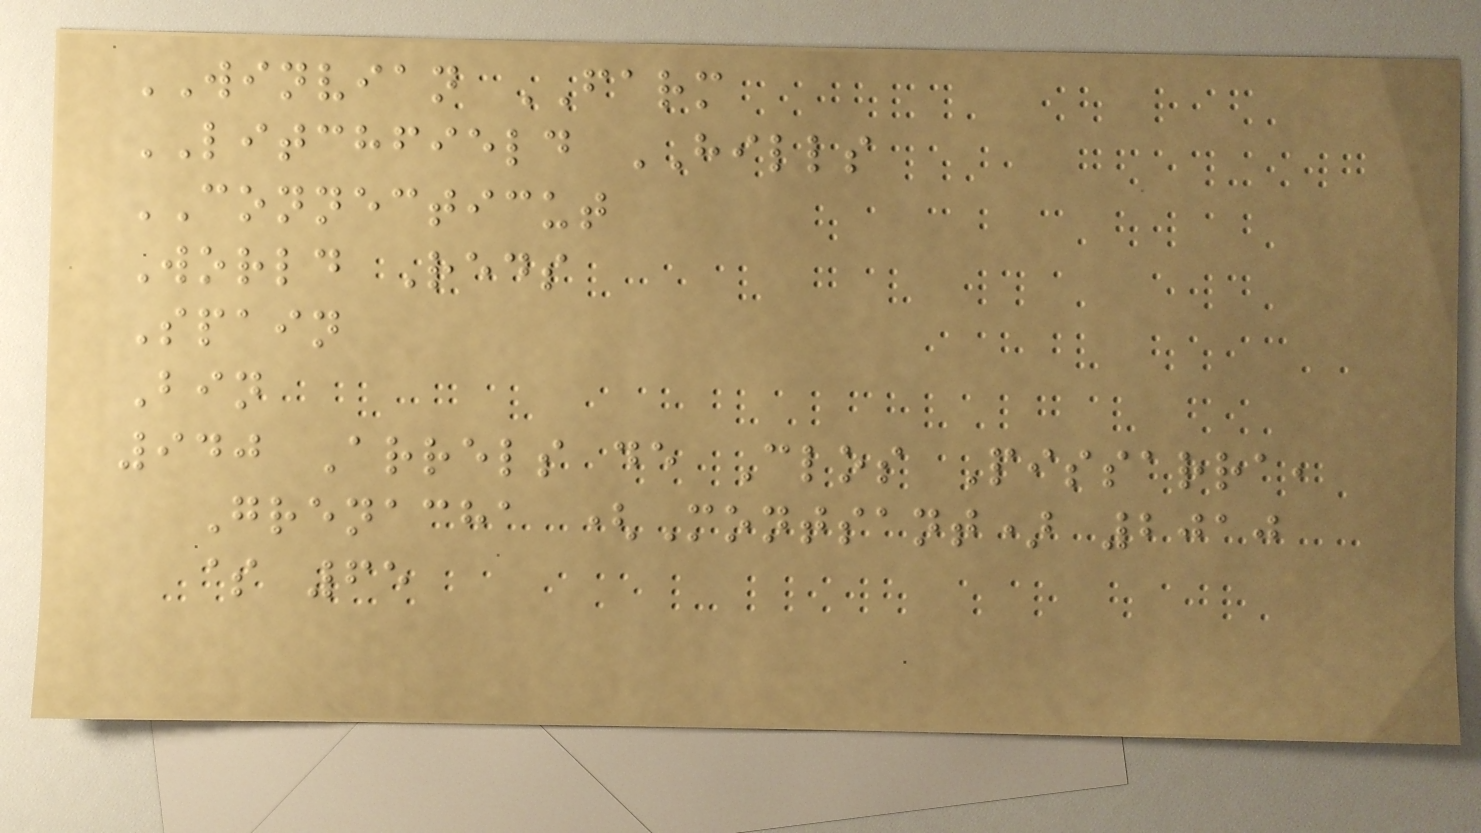WINVIAN FARM
LITCHFIELD HILLS
CONNECTICUT
World Reds
Spain
Bin
940 Arrels de Clos Pissarra,
Grenacha (Montsant) 2010
$ 65
